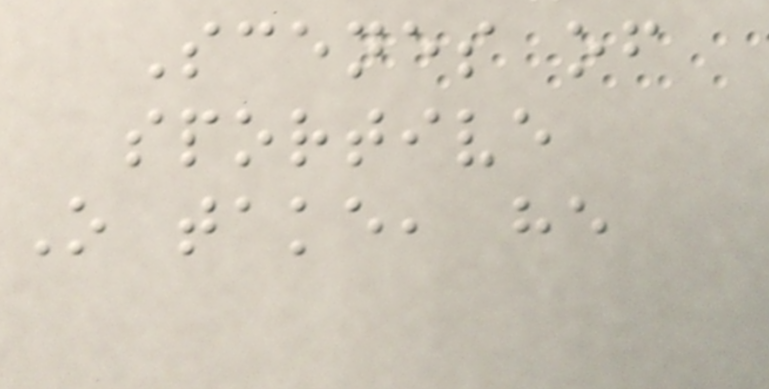Scenes of
sportive
O take, he
